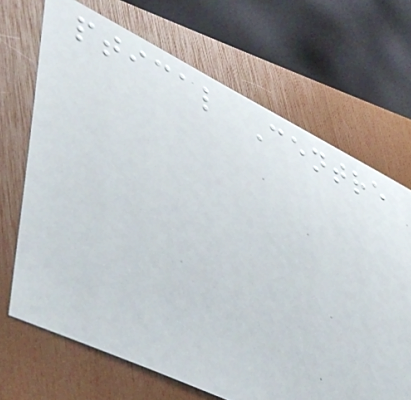ptical Centre
